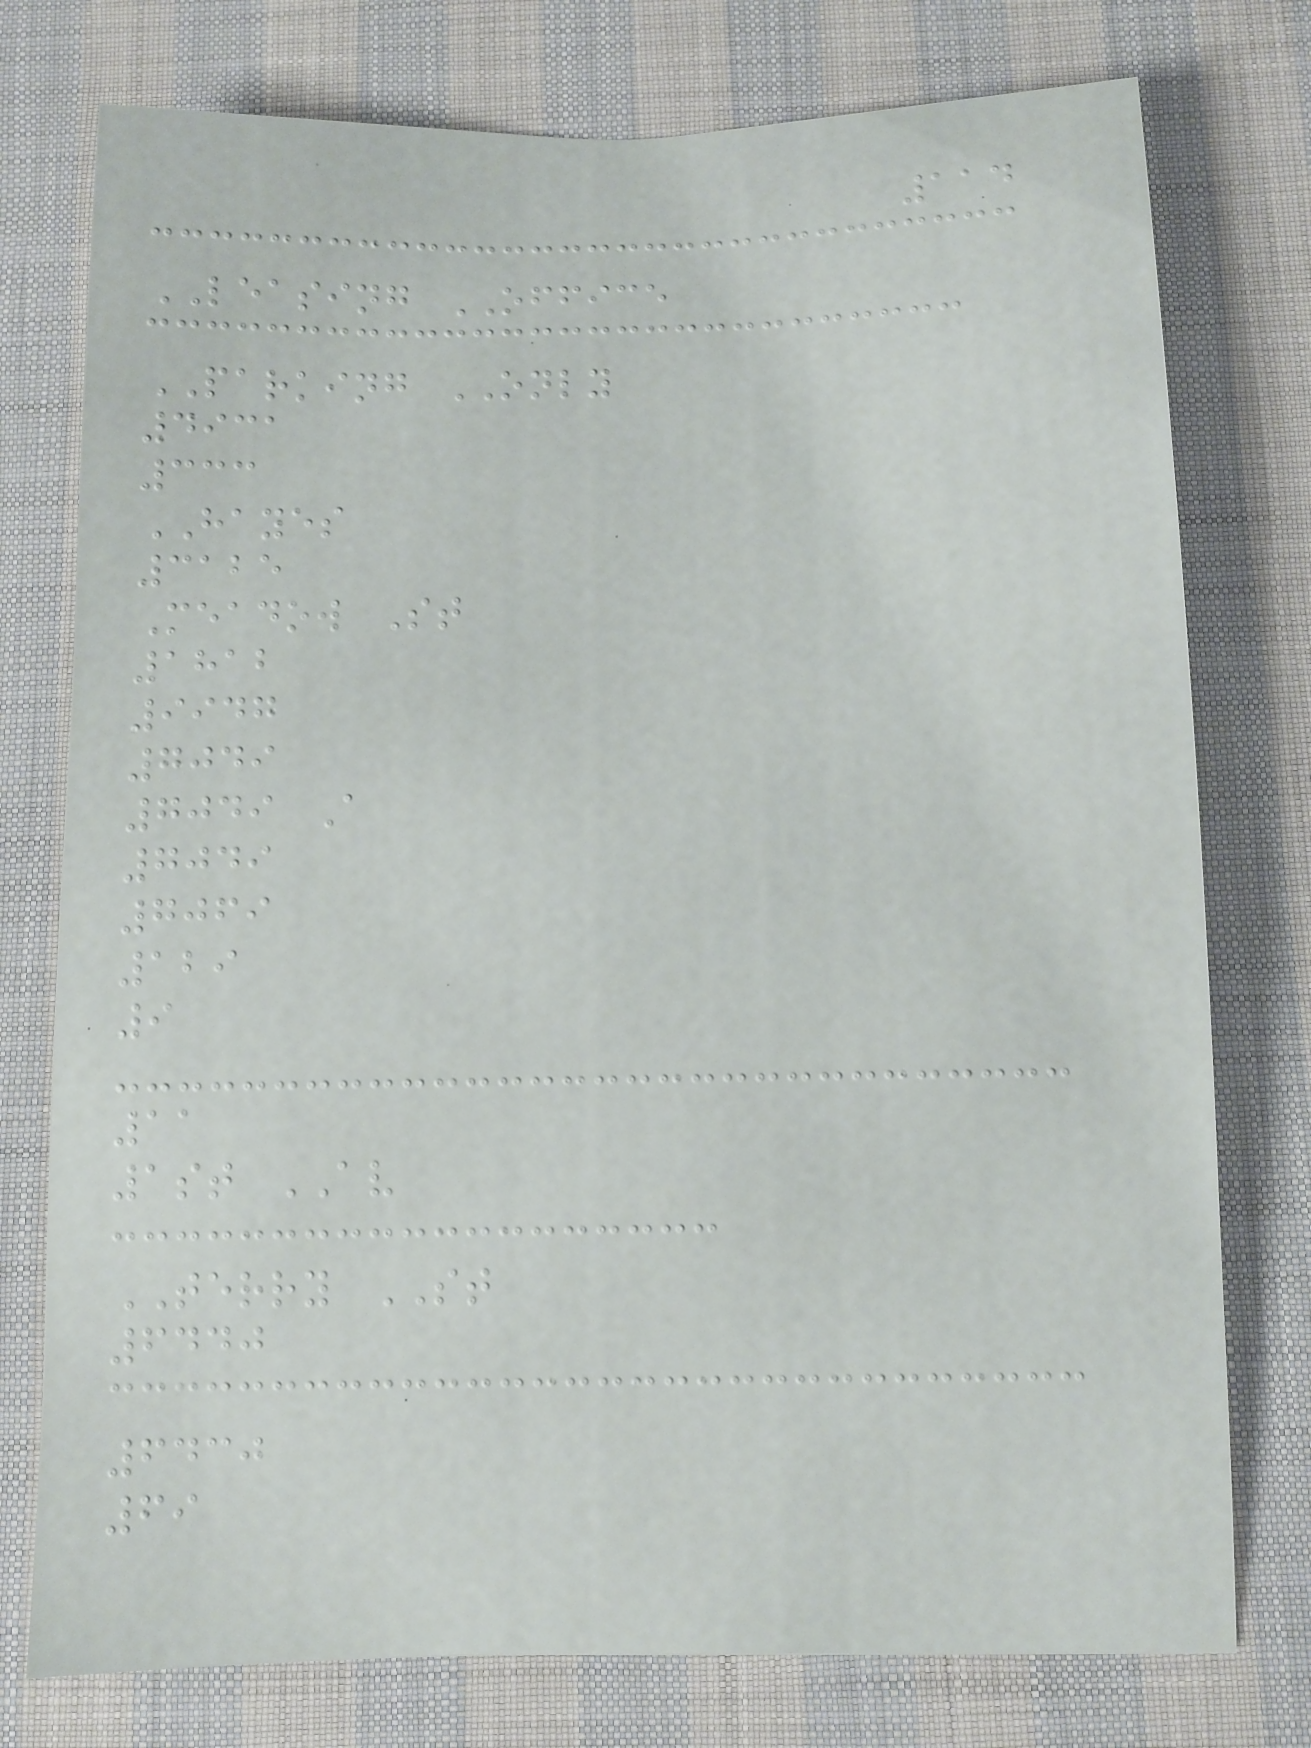114
LEASING OFFICE
PARKING ONLY
4931
333
HAYES
3125
Meadow St
1812
9947
7049
7049 A
7049
7069
129
9
11
1st AV
TERRY ST
6440
6430
69
